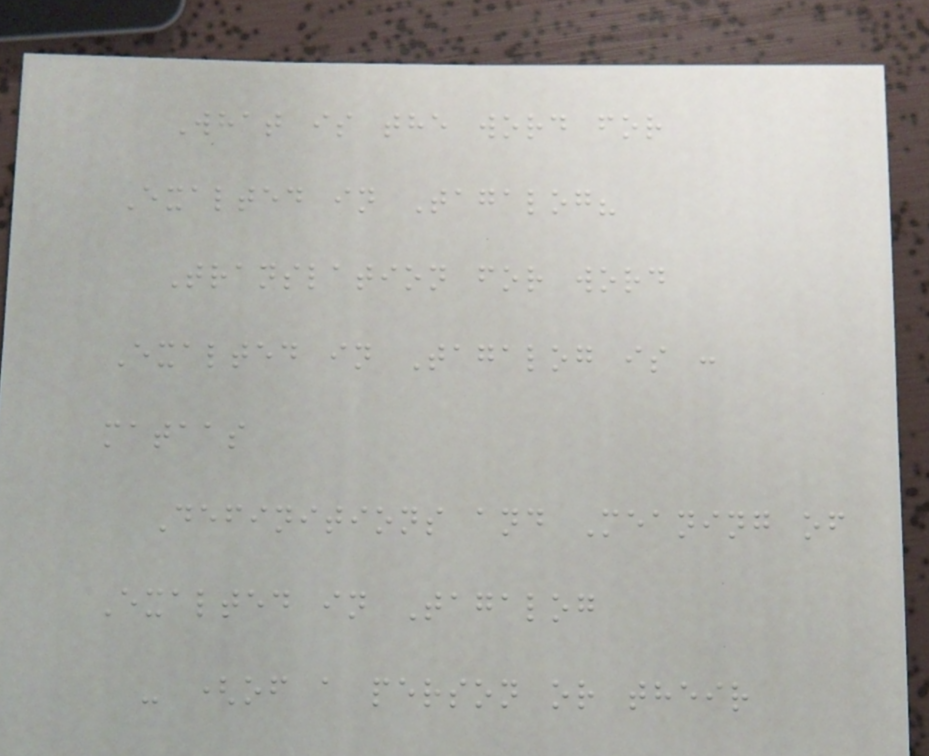What is the word for
Exalted in Tagalog?
Translation for word
Exalted in Tagalog is :
mataas
Definitions and Meaning of
Exalted in Tagalog
- (of a person or their
